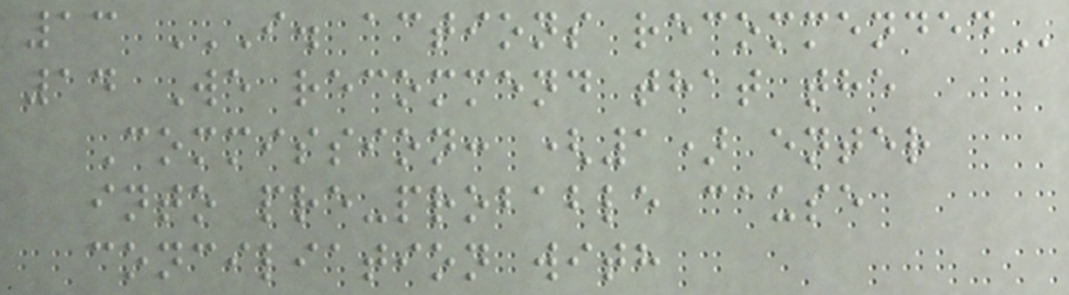13 I. ACTIONS RECOMMENDED
14 We recommend that the
Commission: (1) enter
into pre-probable cause
conciliation with
